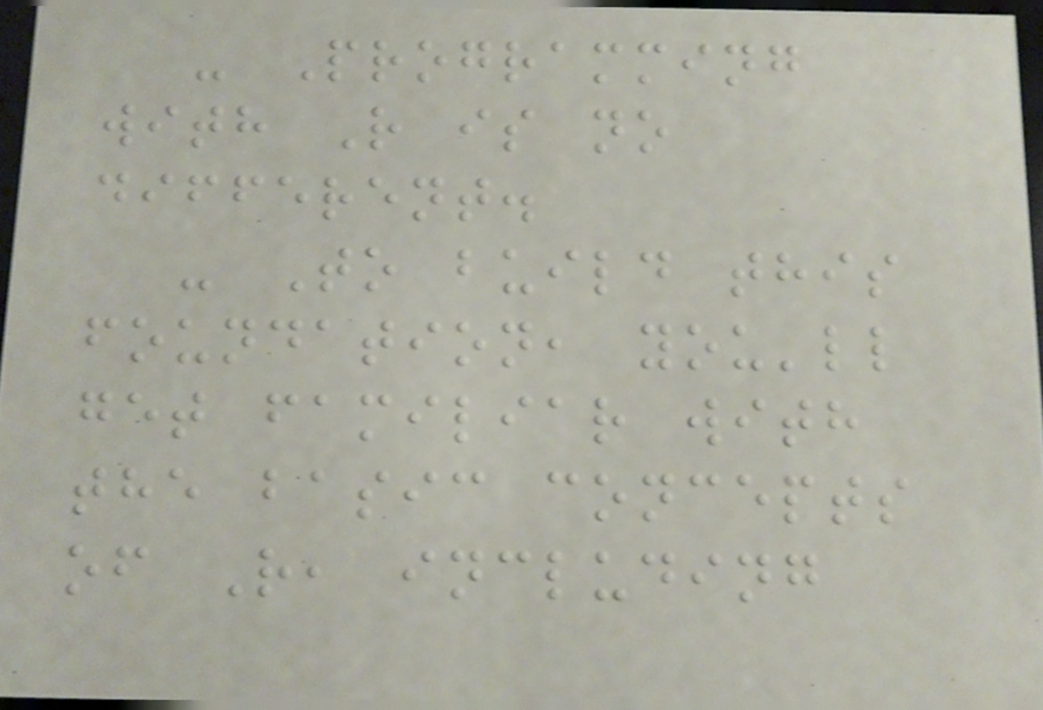- Programming
with R is no
different.
- To build this
foundation, you'll
get familiar with
the basic concepts
of R, including
